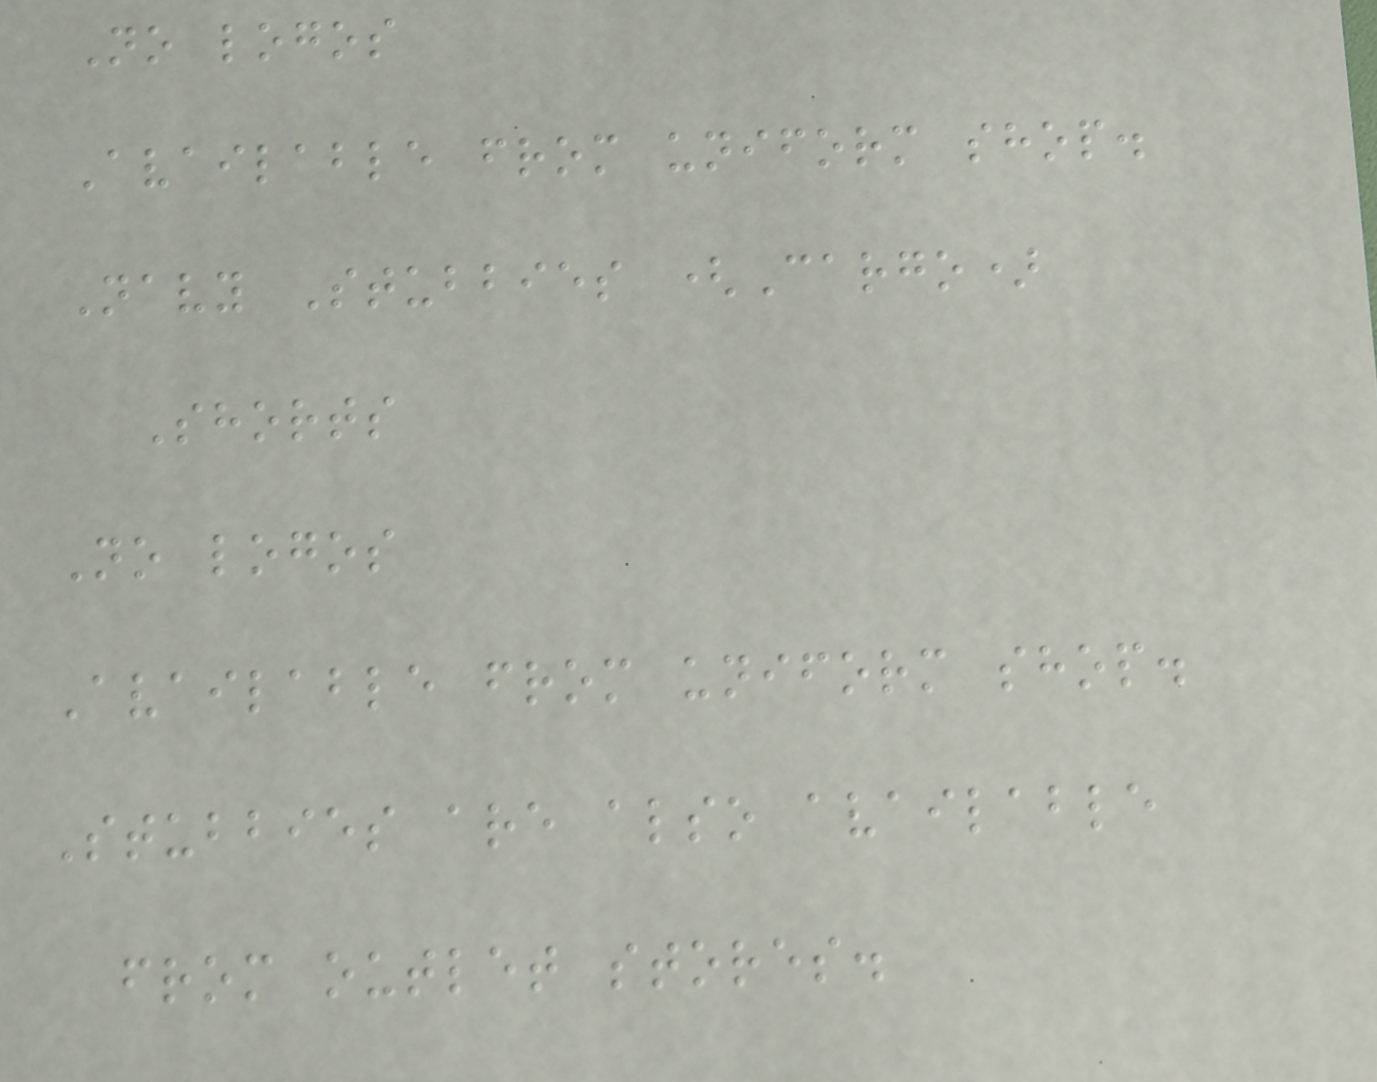No logos
Available from uniform shop.
Navy Stubbies (Cargo)
Shorts
No logos
Available from uniform shop.
Stubbies are also available
from outlet stores.
